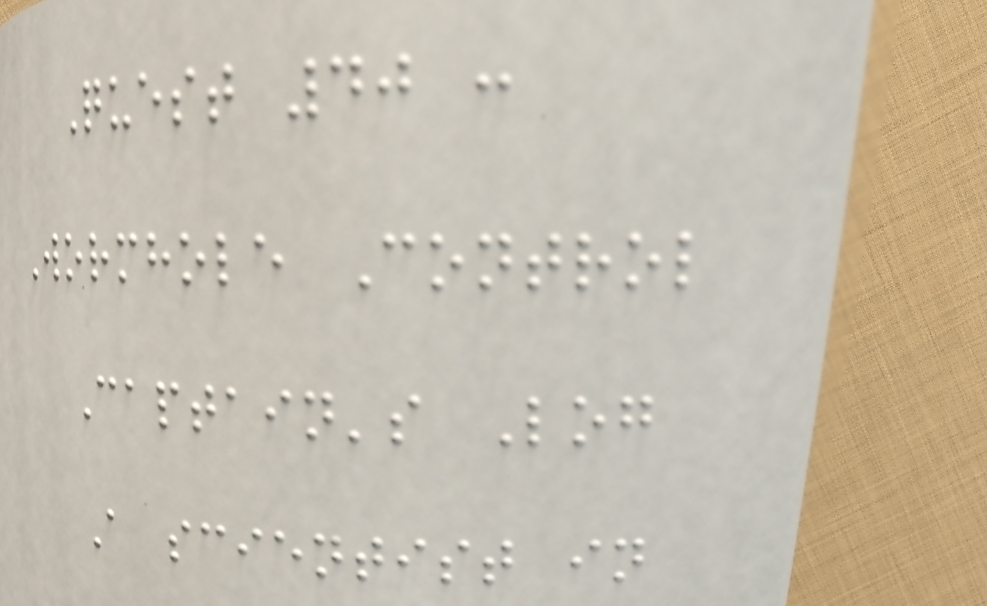Quest 40 :
Wormhole Control
Captain's Log
A scientist in
